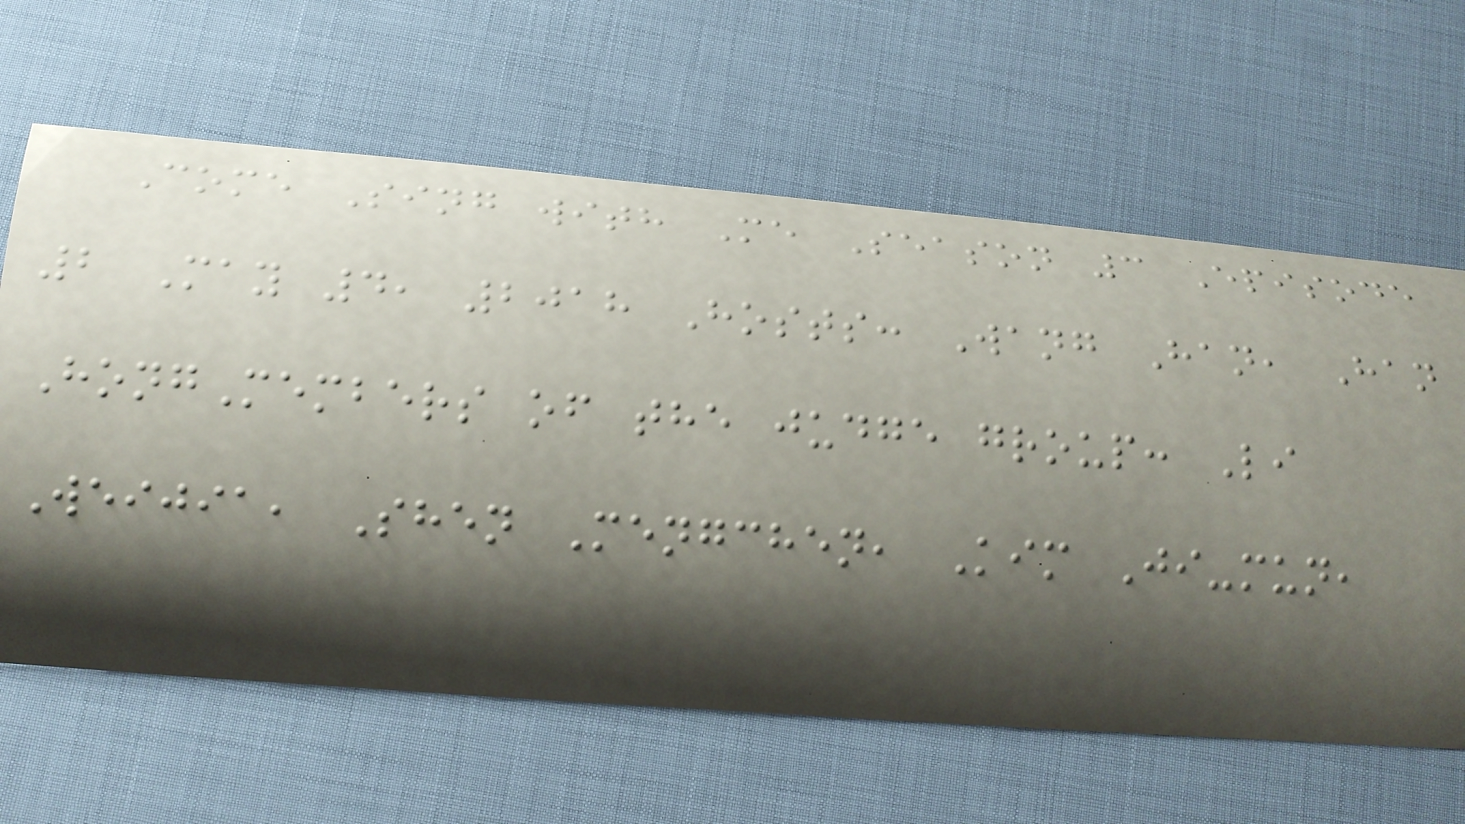Come Sing with Me Season 3 Episode
2 May 4, 2018 Hosts: Wang Han, Han
HongMembers of the judge group: Li
Weijia, Shen Mengchen, Kim Ji-mun,
